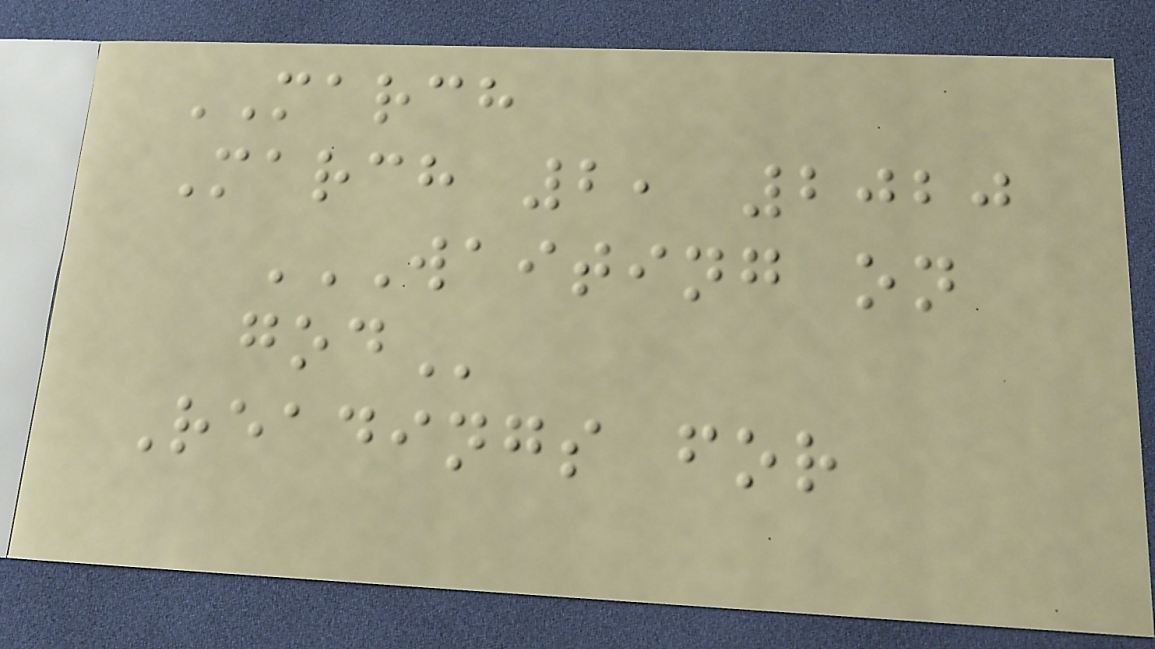MARCH
March 2, 2020
WAITING ON
GOD
Readings for
